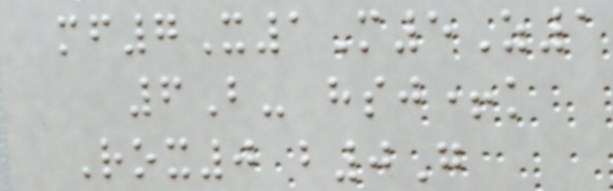mf7X1M5Z1
6B- hsj+k
Rox0 b0G
